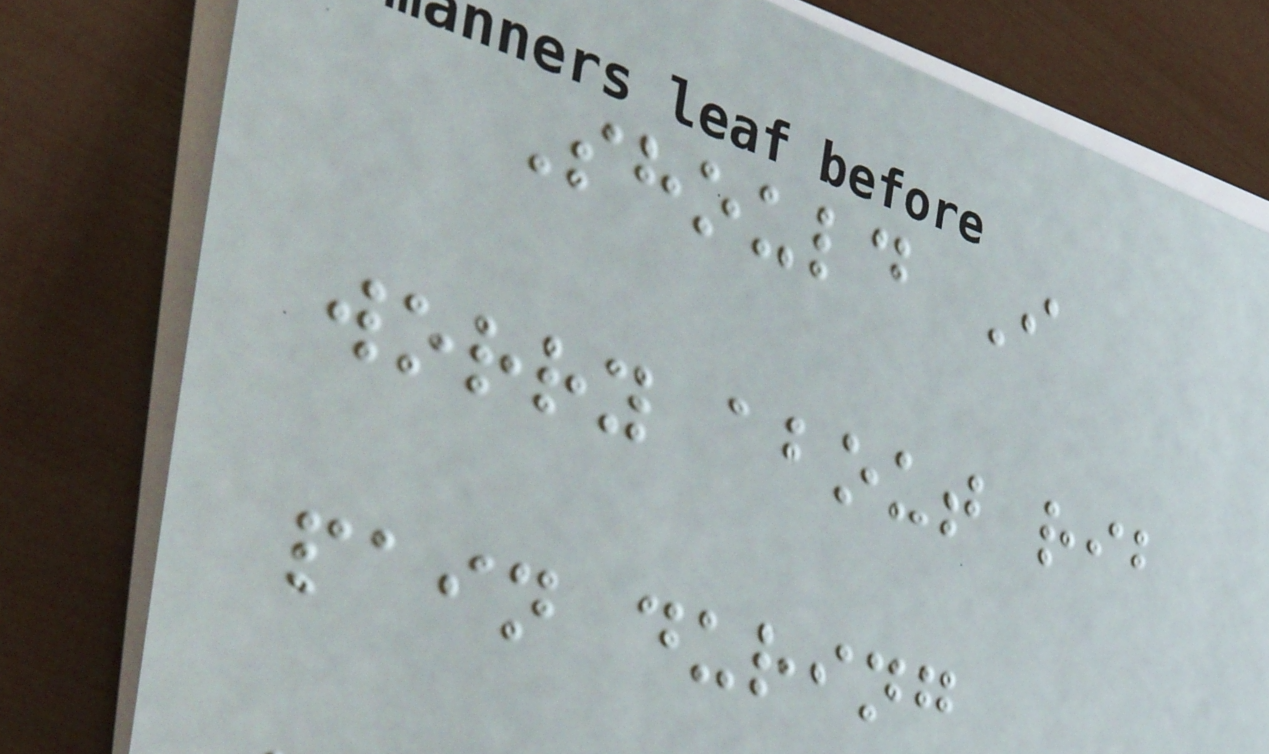Should I
worry about rib
pain during
